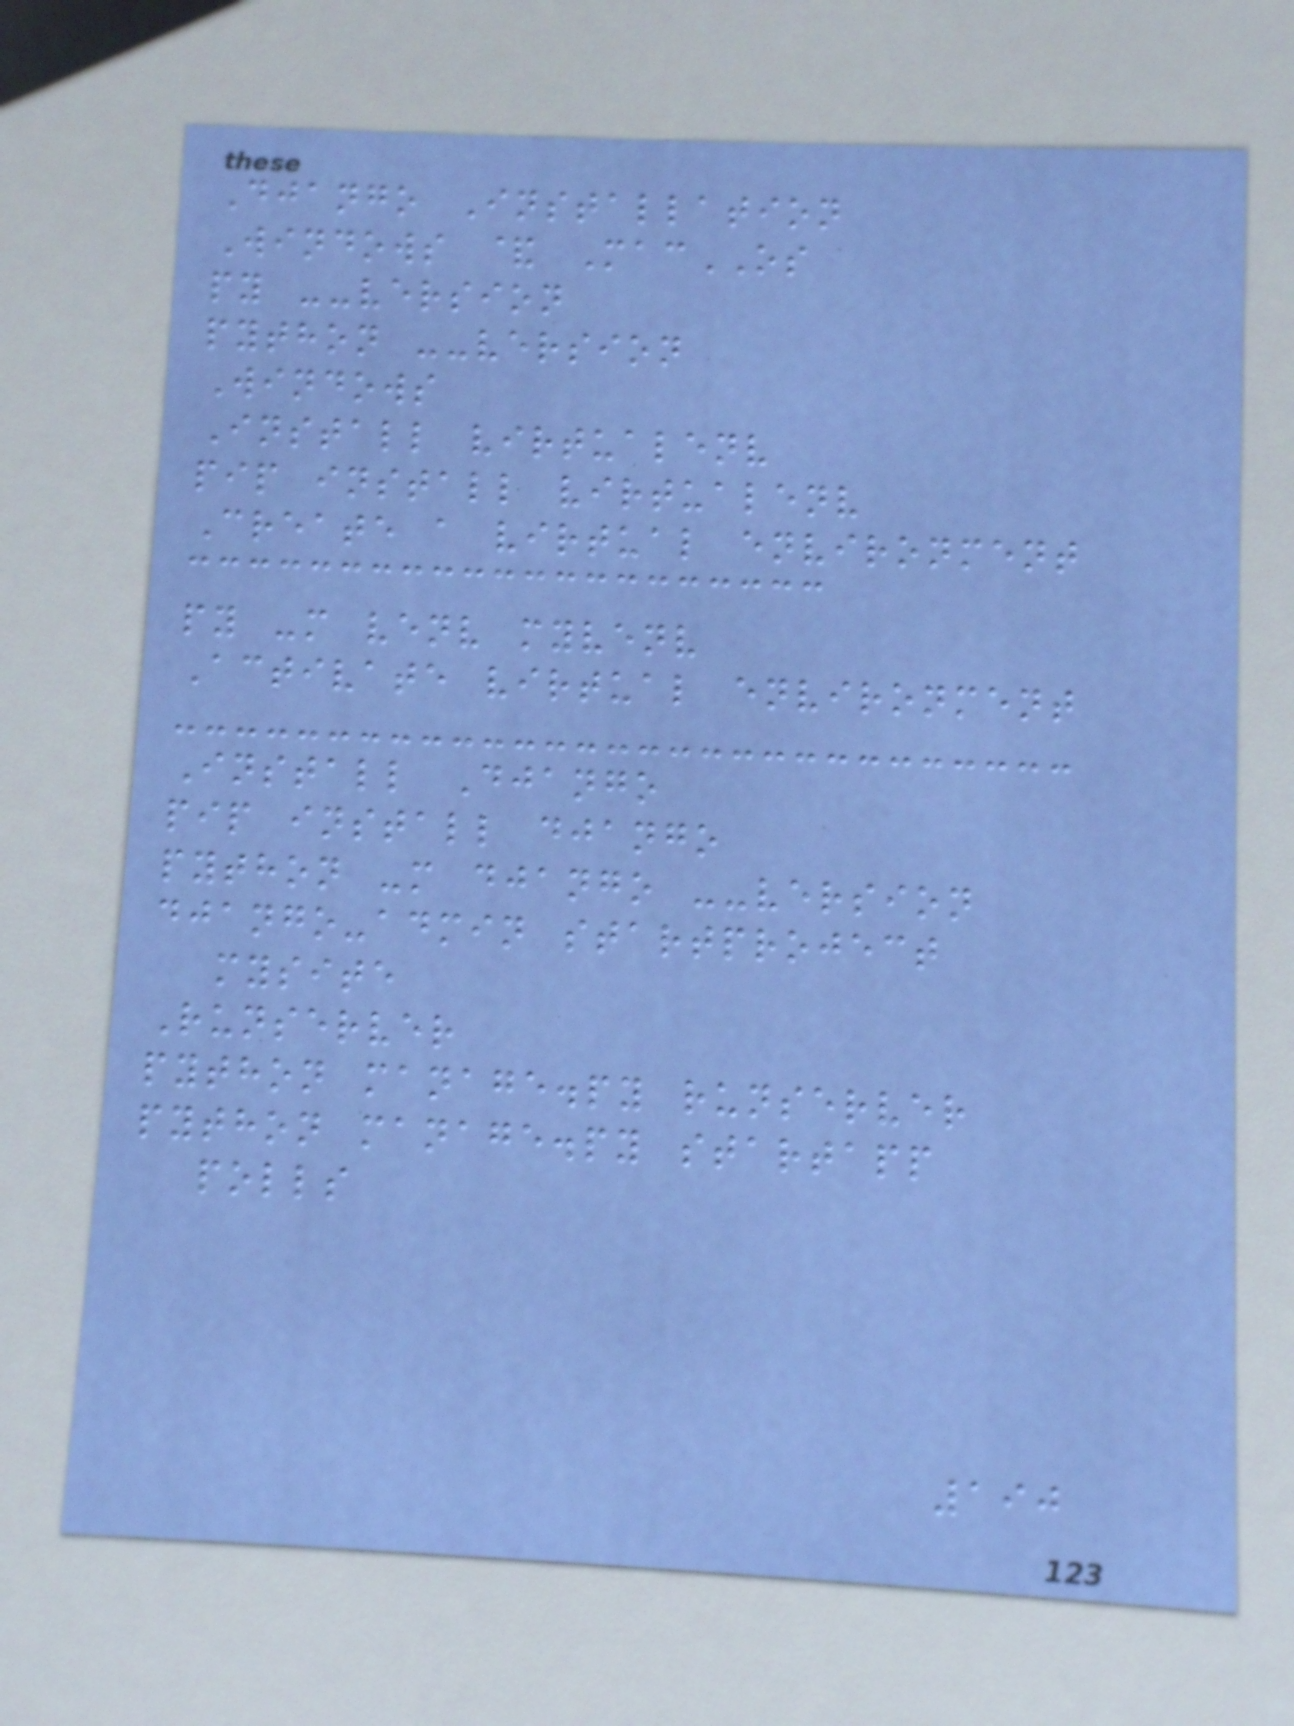Django Installation
Windows & MacOS
py --version
python --version
Windows
Install virtualenv
pip install virtualenv
Create a virtual environment
py -m venv myvenv
Activate virtual environment
Install Django
pip install django
python -m django --version
django-admin startproject
mysite
Runserver
python manage.py runserver
python manage.py startapp
polls
190
